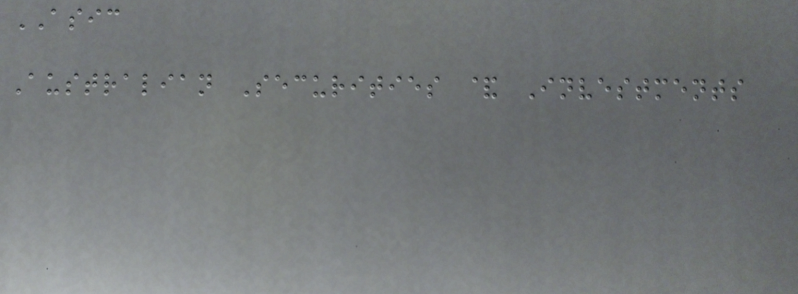ASIC
Australian Securities & Investments
